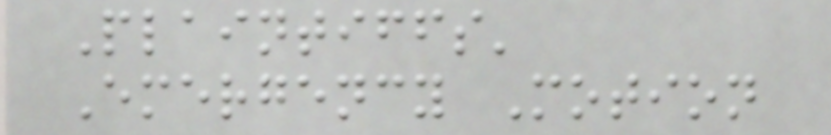Plaintiffs'
Emergency Motion
